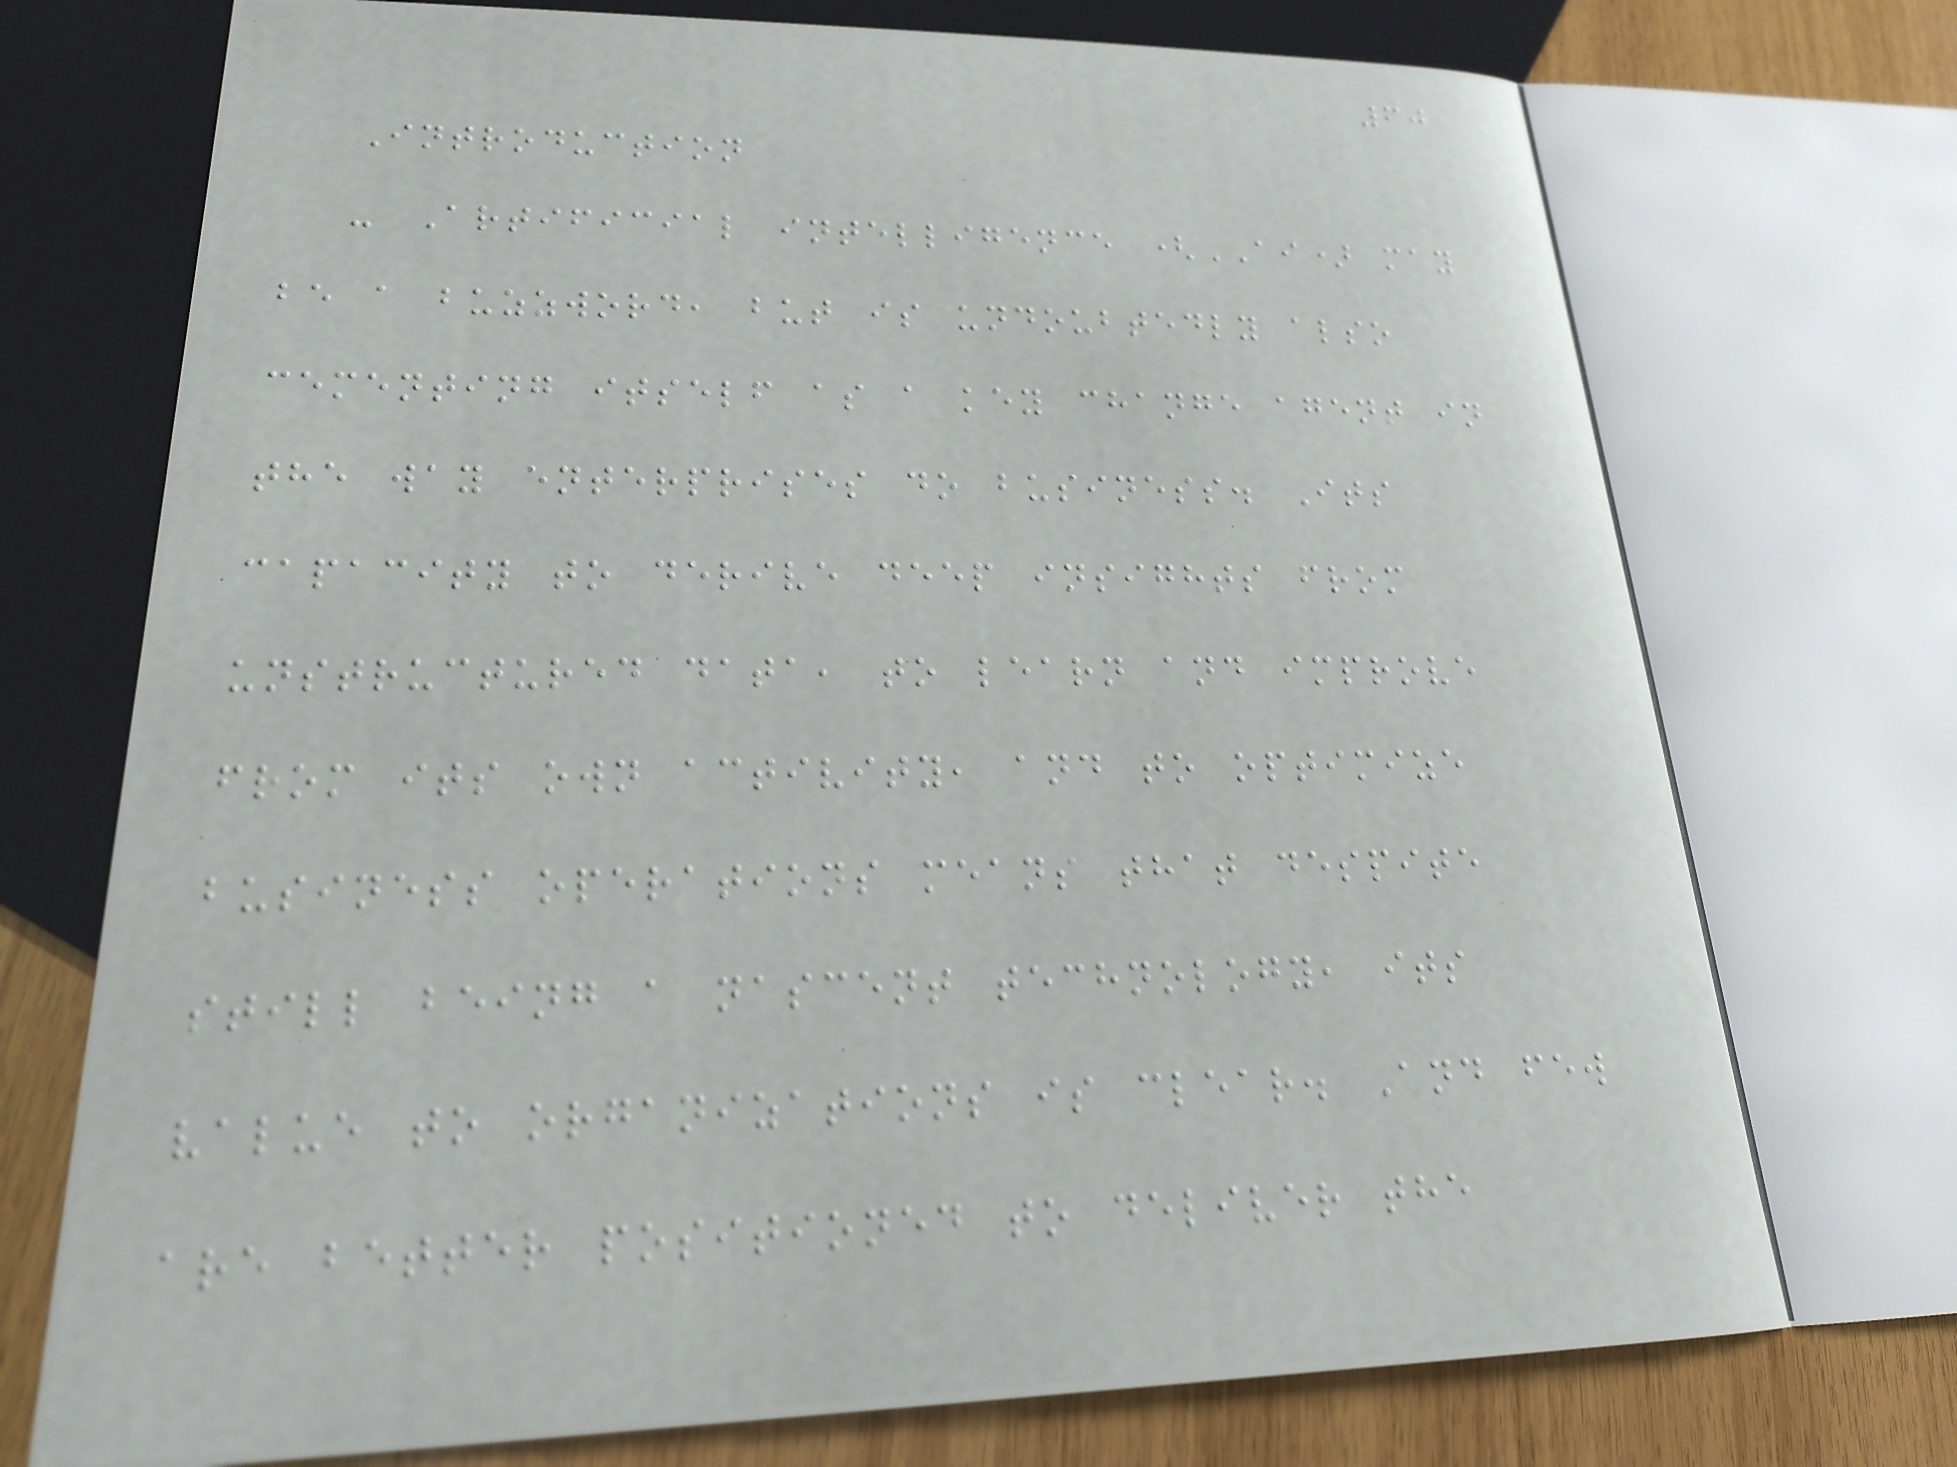60
Introduction
- Artificial intelligence (AI) may
be a buzzword, but is undoubtedly also
cementing itself as a key change agent in
the way enterprises do business. Its
capacity to derive deep insights from
unstructured data, to learn and improve
from its own activity, and to optimize
business operations means that despite
still being a nascent technology, its
value to organizations is clear. And few
are better positioned to deliver the
